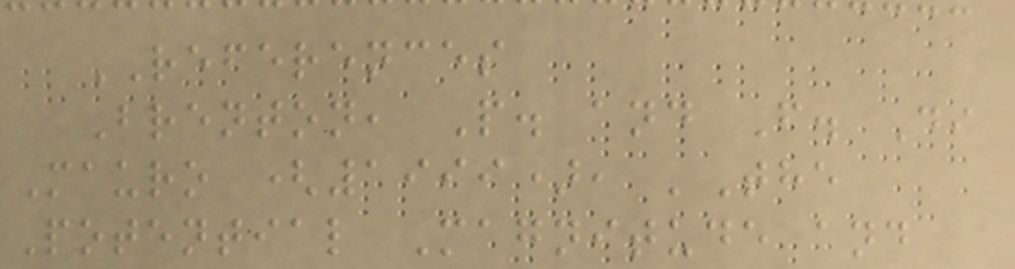REFERENCES
Brenton, P. and F. Di
Mauro (1999), 'The
Potential Magnitude and
